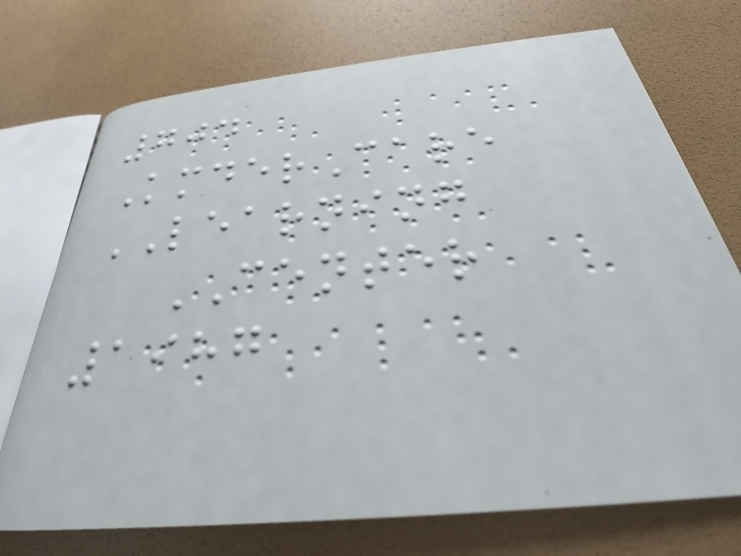704
KmderCare
LEARNING
CENTER
1987
